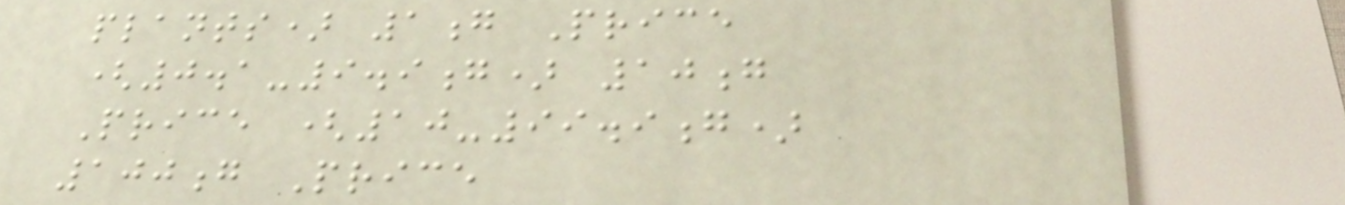plants) 1g Price
(0.1-9.9g) 10g
Price (10-99.9g)
100g Price
